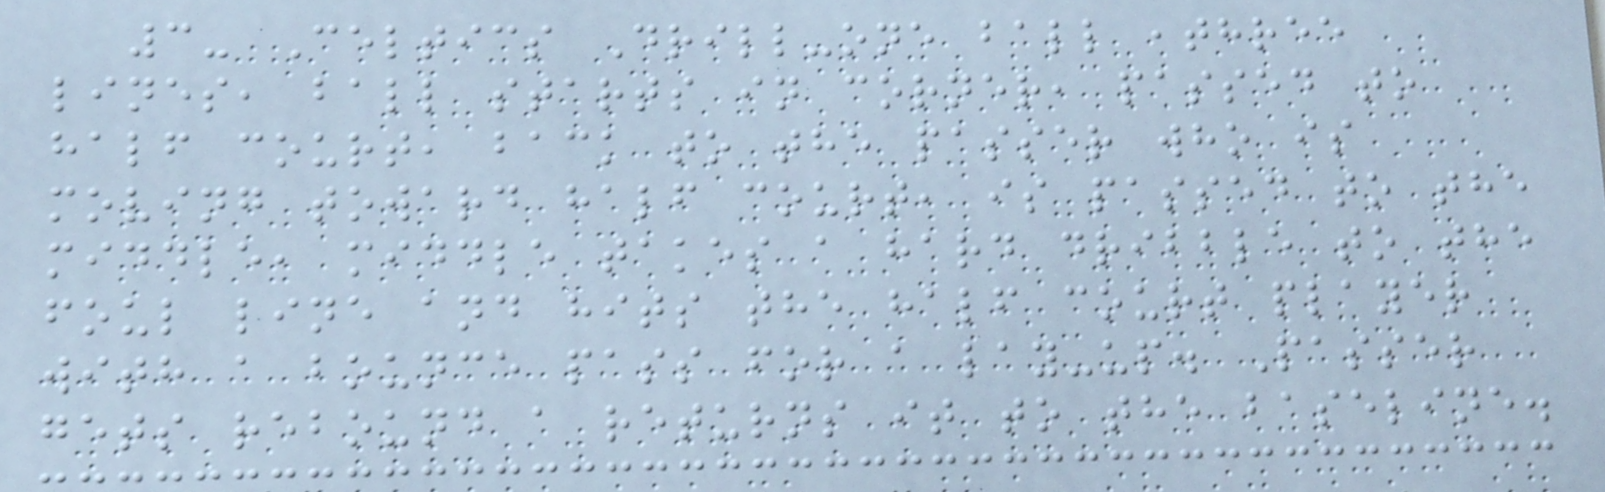3- Celtics Drill-one ball ,three
lines, ball starts in corner, passed to
half court, back to the passer who is
moving toward half court, is passed to the
middle, middle takes a hard dribble to the
foul line and hits the half court player
with a bounce pass for a lay-up. Passer
gets rebound a returns it to the baseline.
